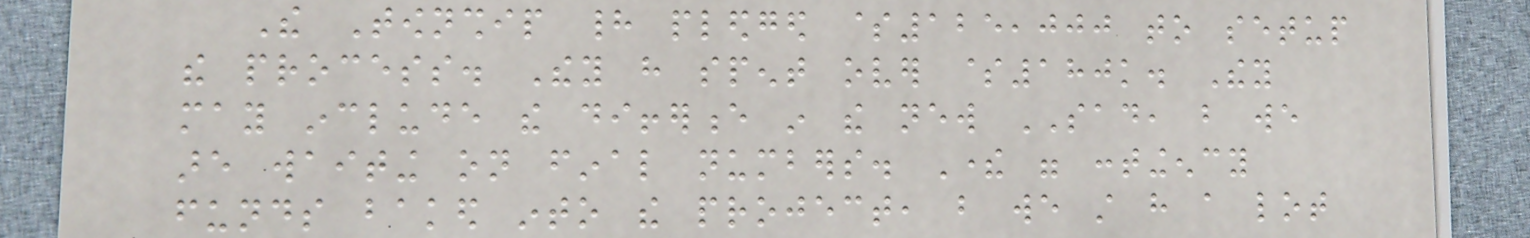The Township had pledged $125,000 to setup
the process. They have spent over $180k. They
may include the difference in the new SAD, but we
are waiting on final numbers. There were contingency
funds baked into the project, but we still have a lot
